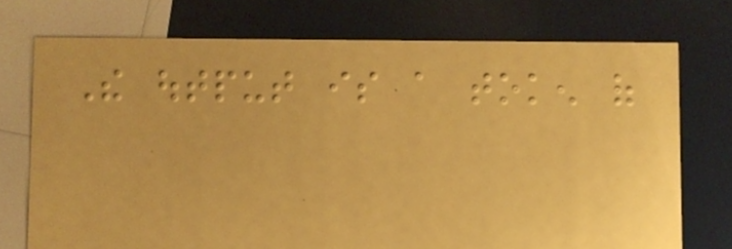The output is a token of
